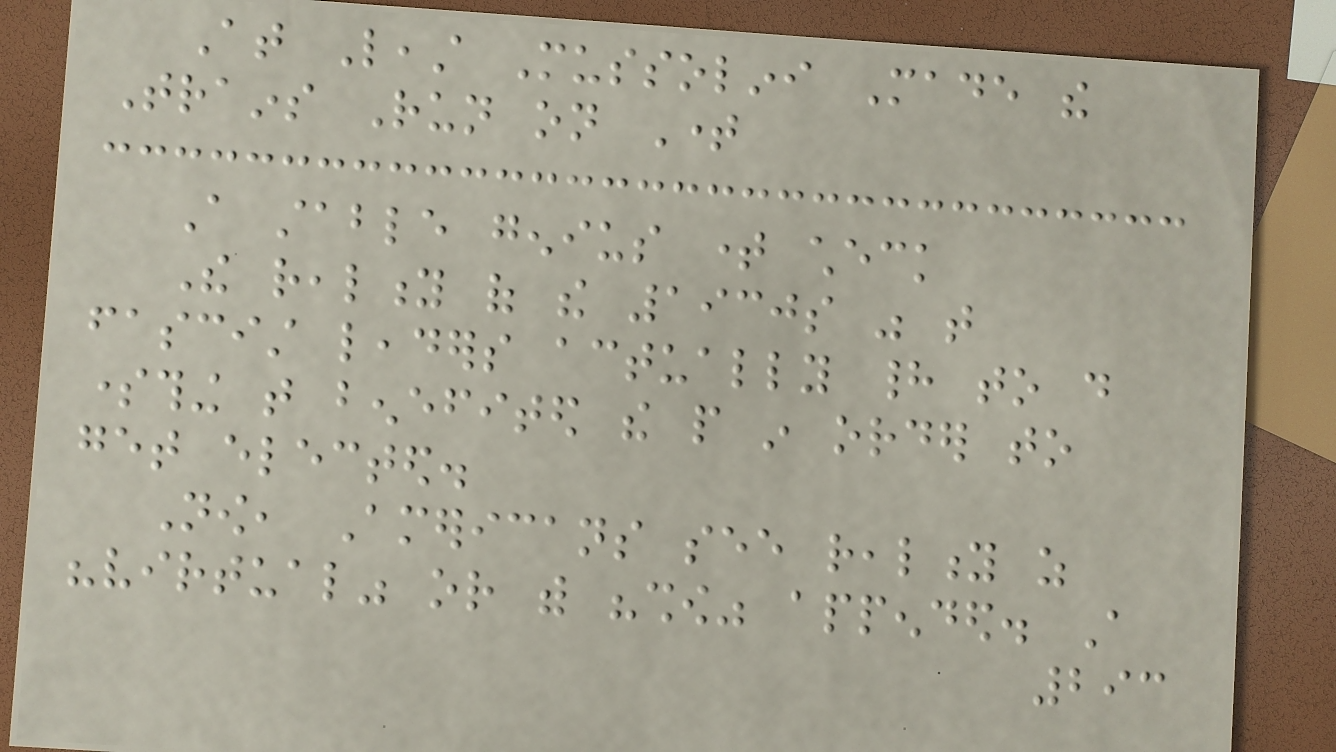At Least Mussolini Made the
Trains Run on Time
A stable genius time check
The reality of the 1930s was that
fascist leaders actually had to do
something that benefited the people in order to
get elected.
Now, Americans see reality as
"virtual" or with "show" appended. A
293
